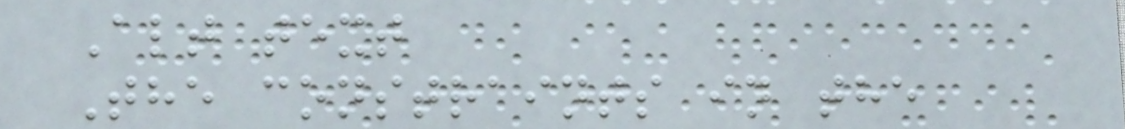Alt text
The constraints in the
